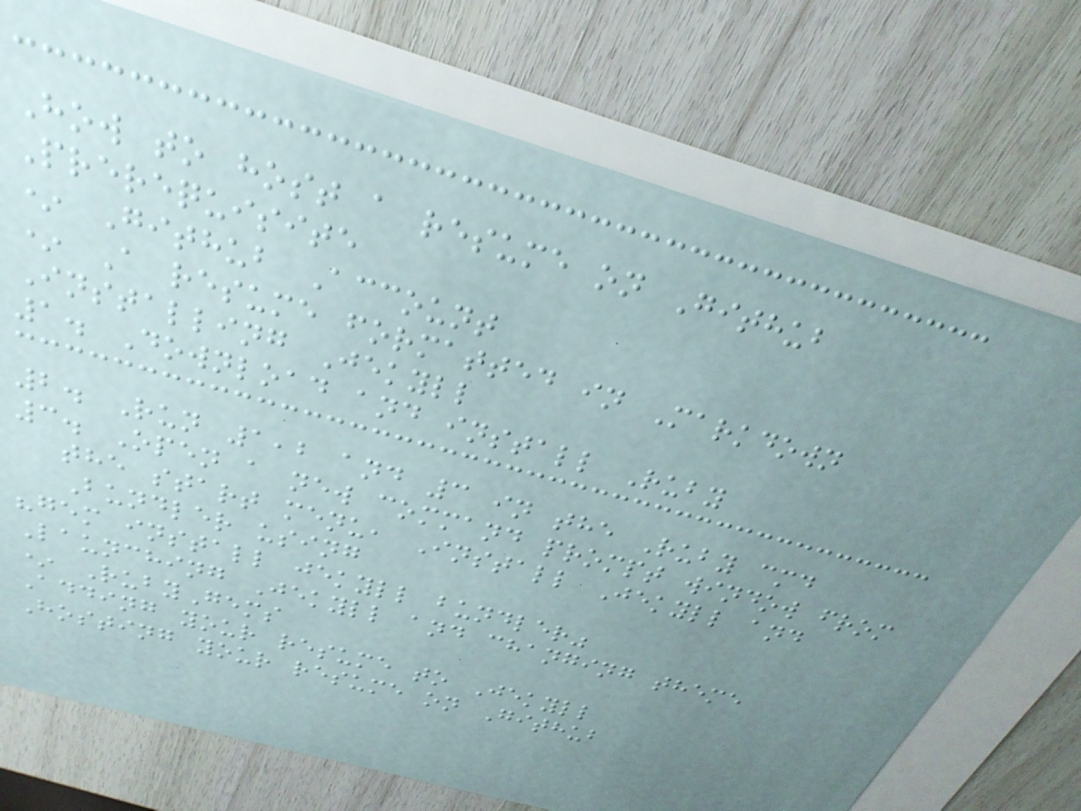How to host a resume on Github
Prerequisite
* Github Account
* A resume formatted in Markdown
Installing Jekyll
1. Download and install Ruby
2. Run 1,2 and 3 in the Ruby cmd
3. Open a new command prompt window from
the start menu, Install Jekyll and
Bundler using
"gem install jekyll bundler"
Launching Jekyll and changing theme
* RubyGems
Adding your resume to Jekyll
Hosting your resume on Github
